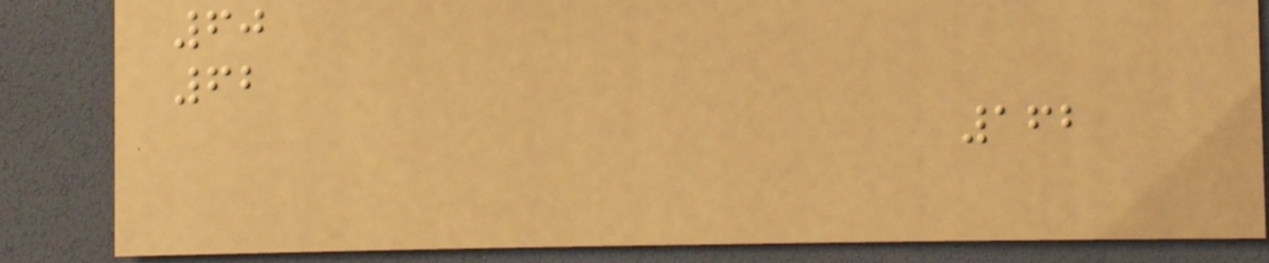60
62
162
